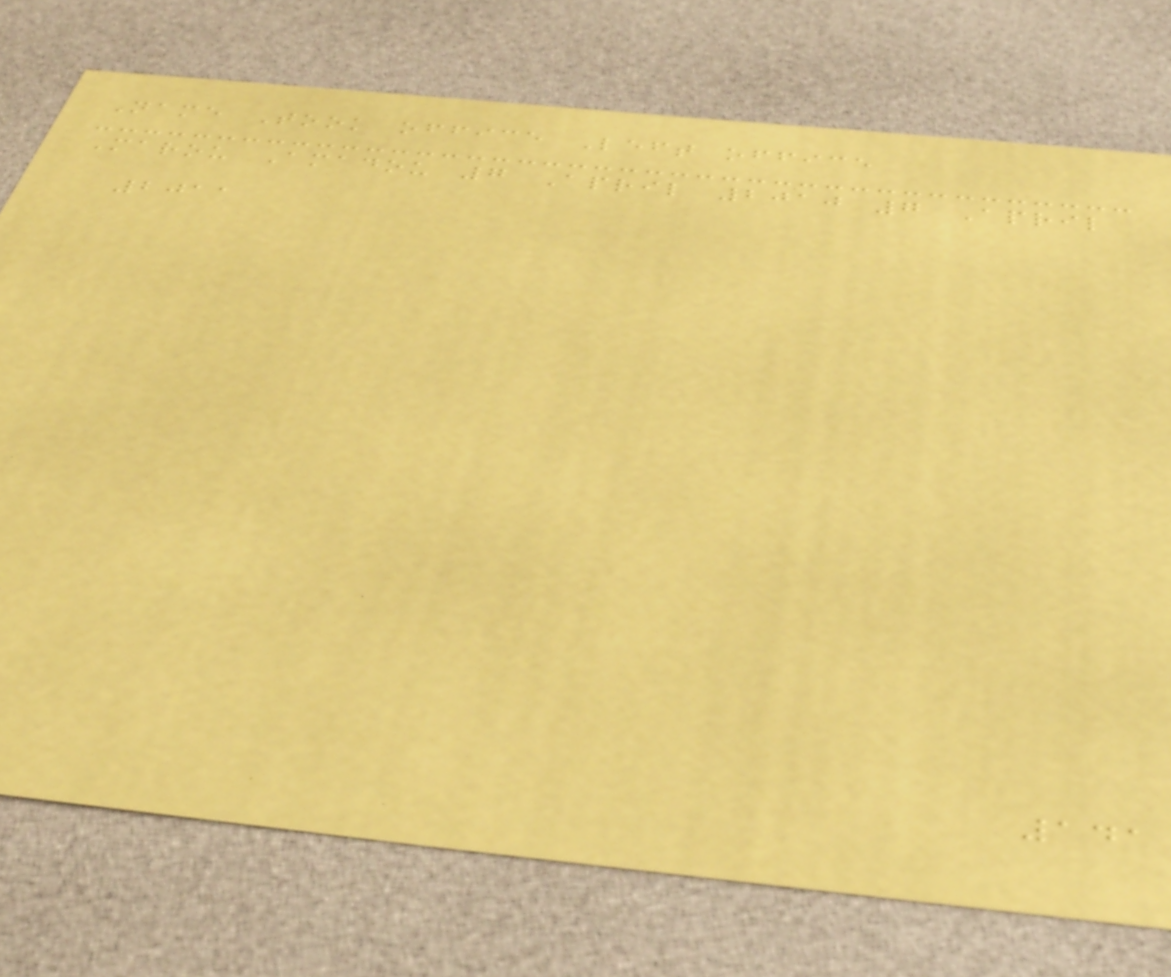Name Took office Left office
Marou Amadou 7 April 2010 7 April
2011
141
